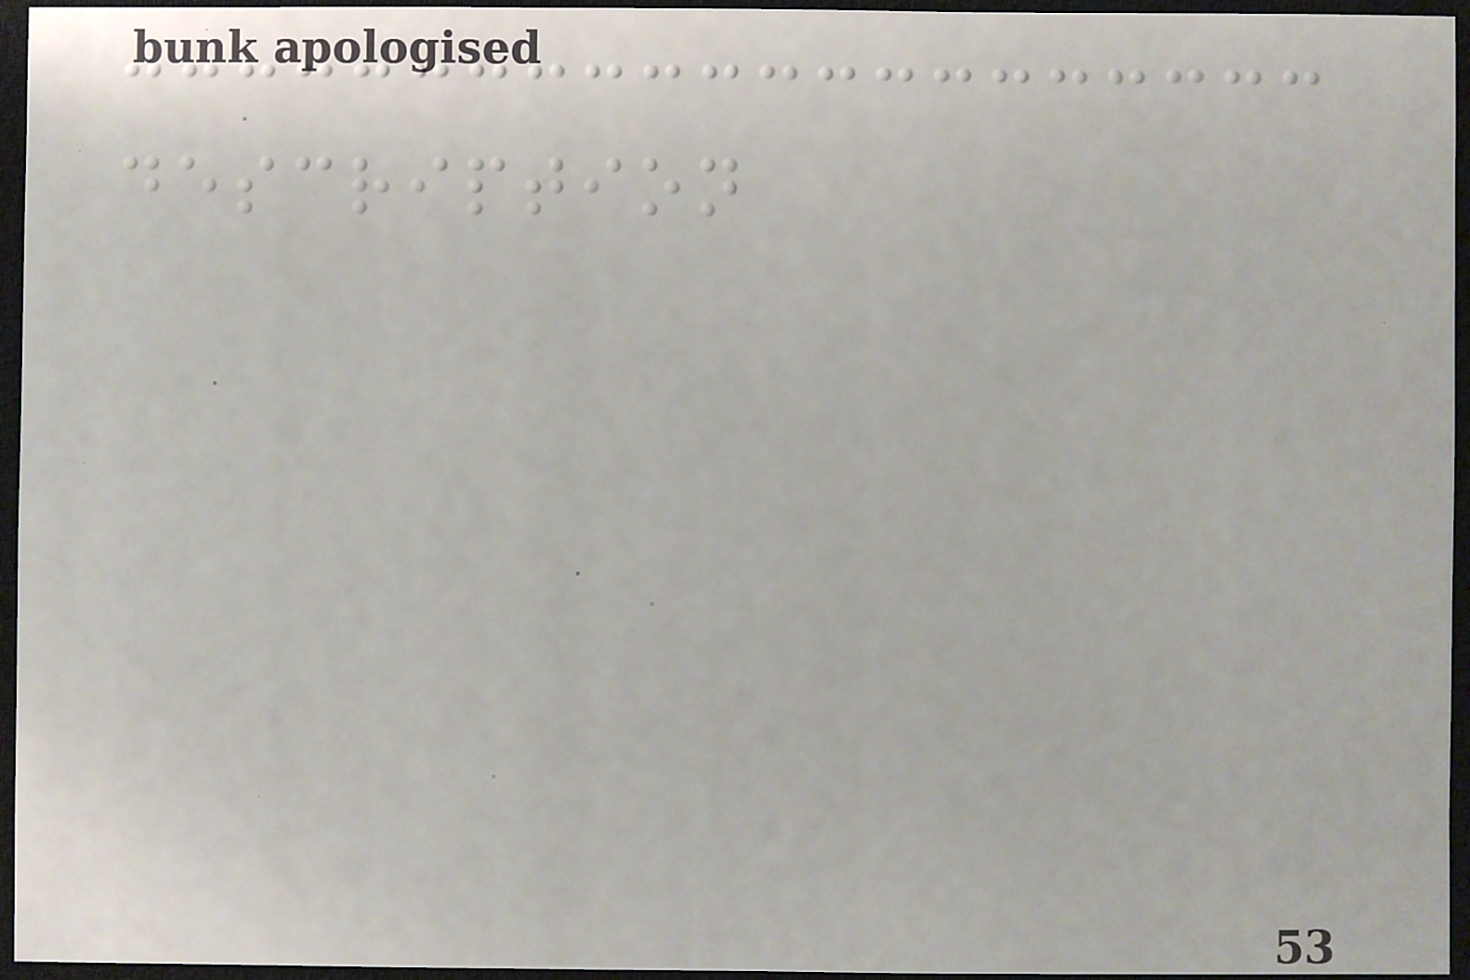description
